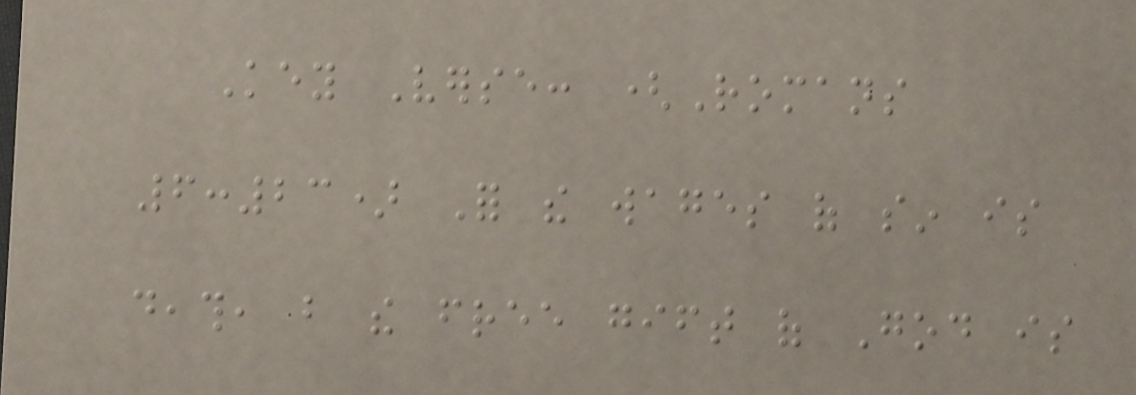Key Verse: (Romans
6:23) For the wages of sin is
death, but the free gift of God is
